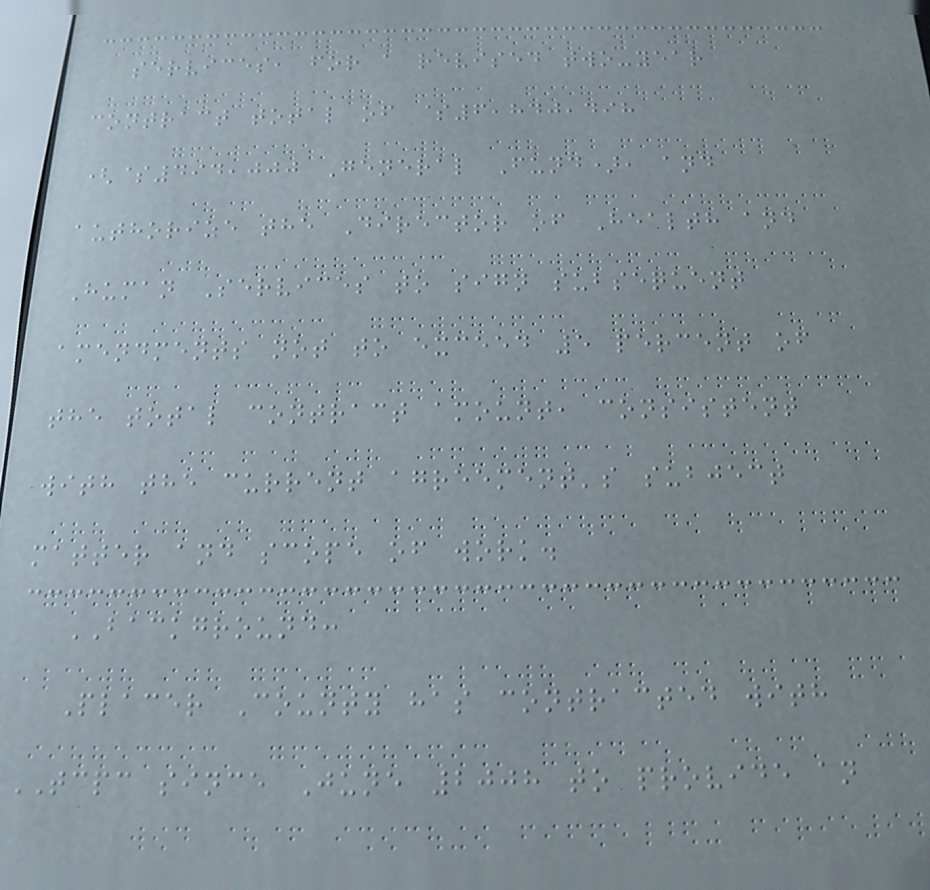services, for a revised two-year
contract total of $6,840,498
($494,000 General Fund), and
authorize the Director of Health and
Human Services to sign subsequent
amendments not to exceed 5 percent of
the total contract amount, consistent
with the current agreement's subject
matter and scope of work.
BACKGROUND:
Placer County has contracted with
TCPC since June 2008 to provide an
